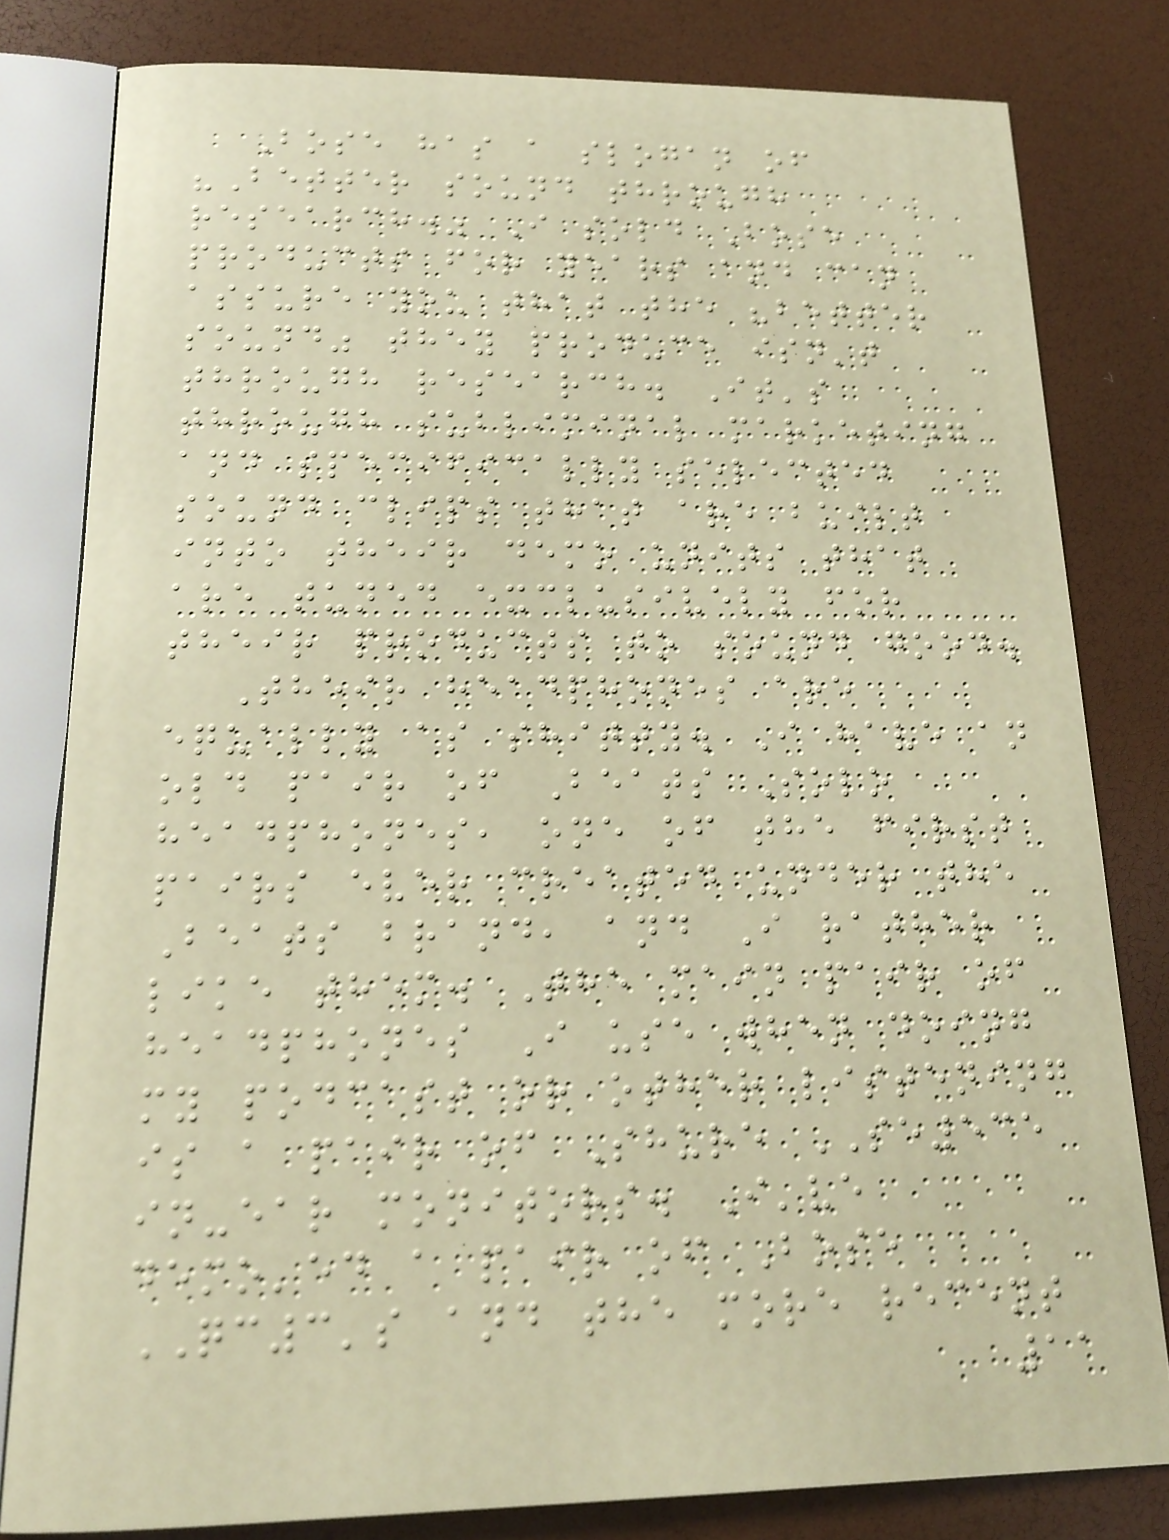Bose has a slogan of
"Better sound through
research." I sold Bose
products for years and can
assure you that the "better
sound" they produce isn't
through research. It's
through subliminal marketing
and specifically selected
sound clips that are built
into their demo units that
are tuned exclusively for
their products to sound good.
Their headphones are
equally as shitty. I have an
old pair of Beats Solo
headphones, one of the first
pairs ever created under the
Beats brand, and I rather
like them. The main pair of
headphones I use when doing
my podcast or other listening
is a pair of Shure SE535
in-ear monitors. I've
demo'ed a pair of Bose
QC3's and the more recent
11
